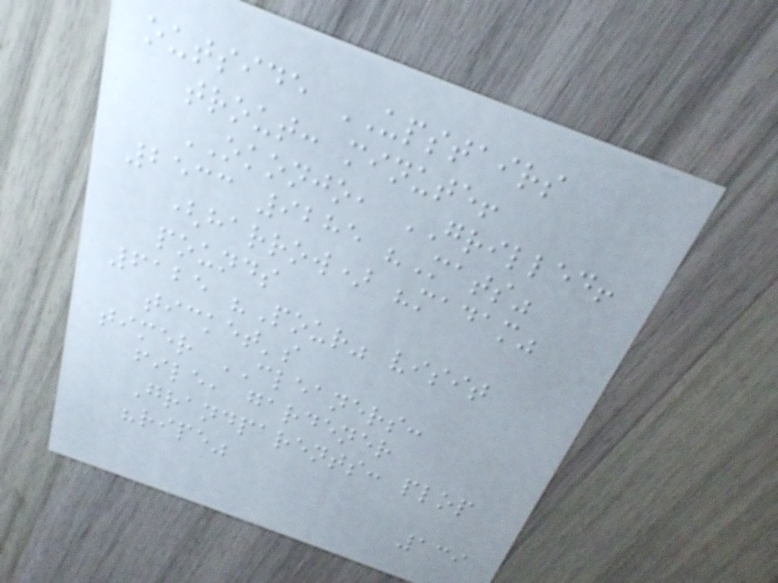outside UPSTAIRS
trout: minute!
OKONJO, GRILLED!
2533 9285 "Mats"
(harrow) "madam"
pounds
6125 "Pour" visit
ticket's
timer CLEANERS:
file, gardener
Grandparents: plop
"ripe"
139
